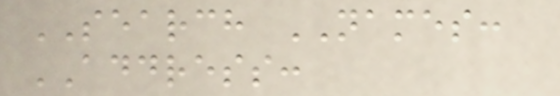SEARCH NAMES:
ADDRESS:
